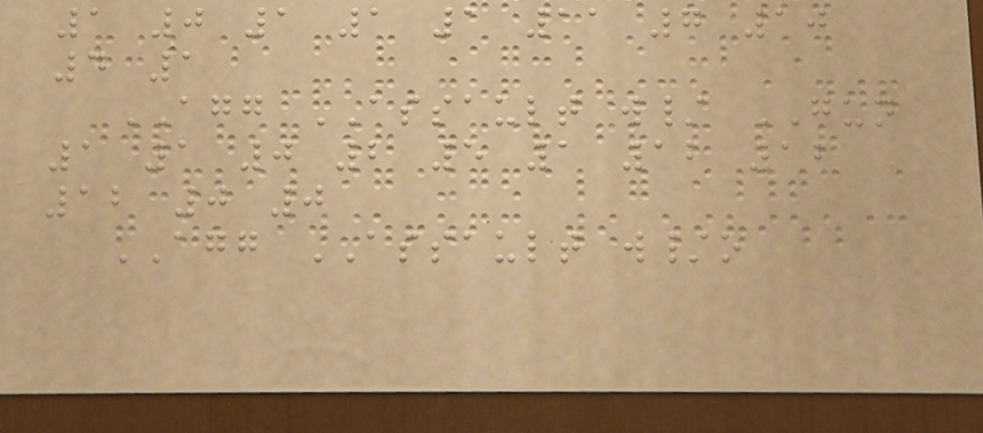1 0 1 1 1 11 7 10
4 1
AGG ASSAULT w/ GUN
1 1 0 2 5 1 12 12
12 0 0
AGG ASSAULT w/o
